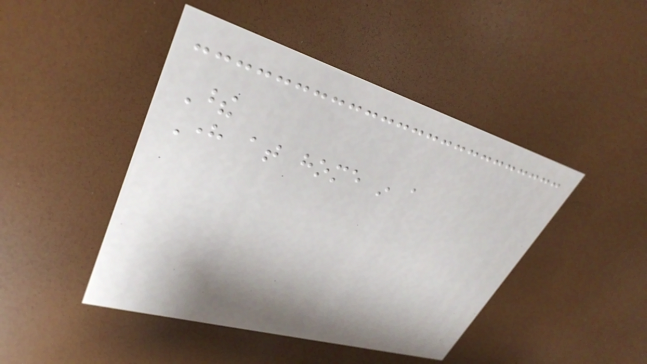These
Here at home in a
